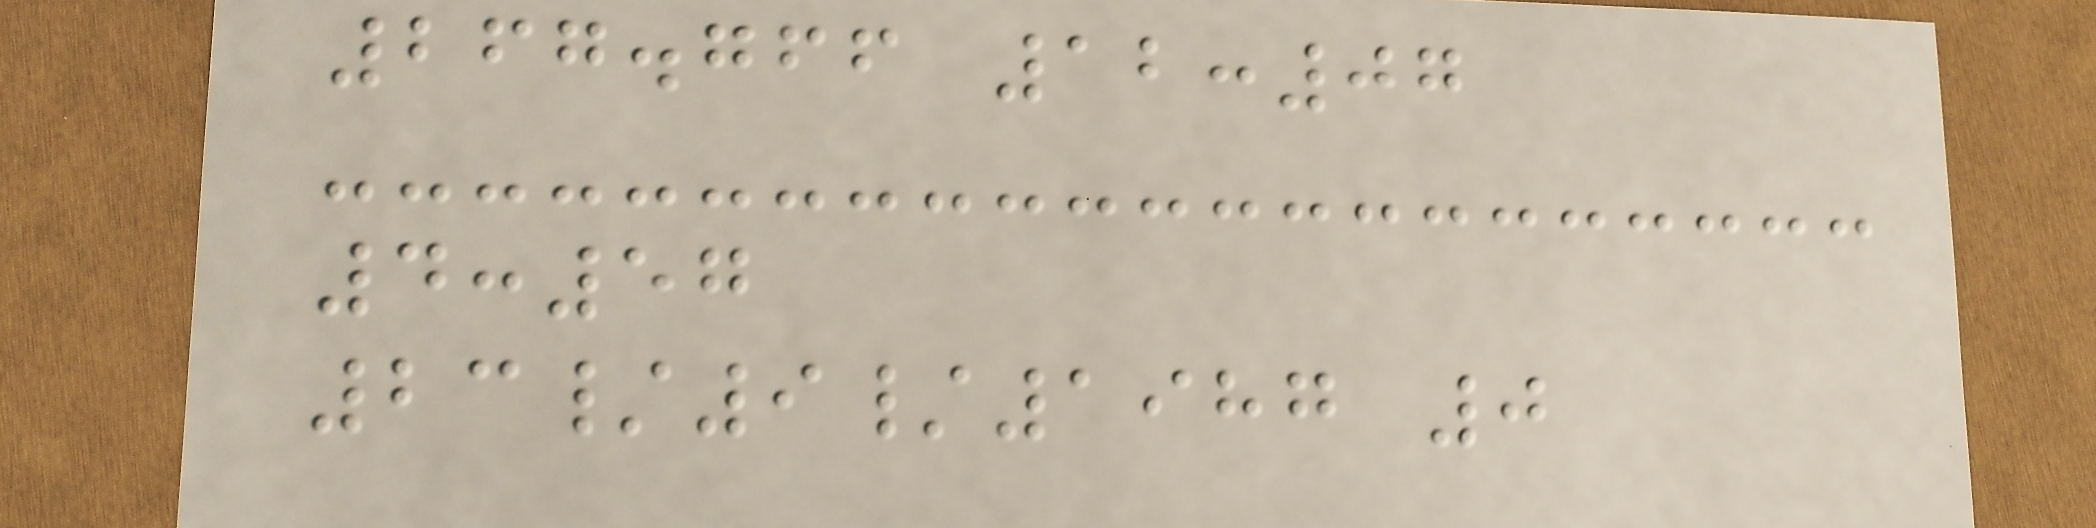267.766 12:07
4:57
23/9/1987 0
